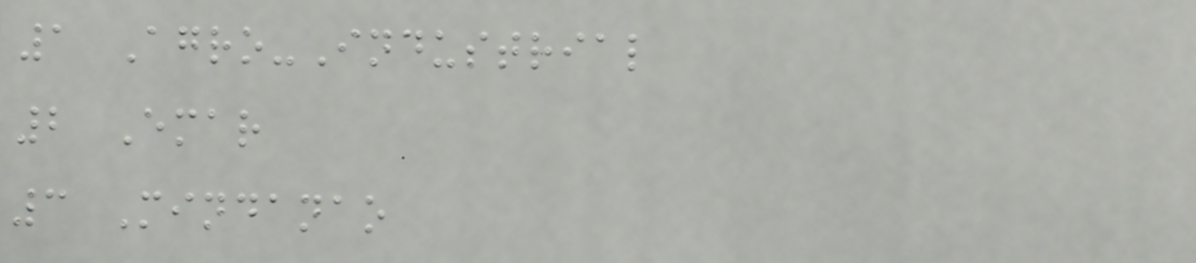1 Agro-Industrial
2 Emar
3 Mindanao
